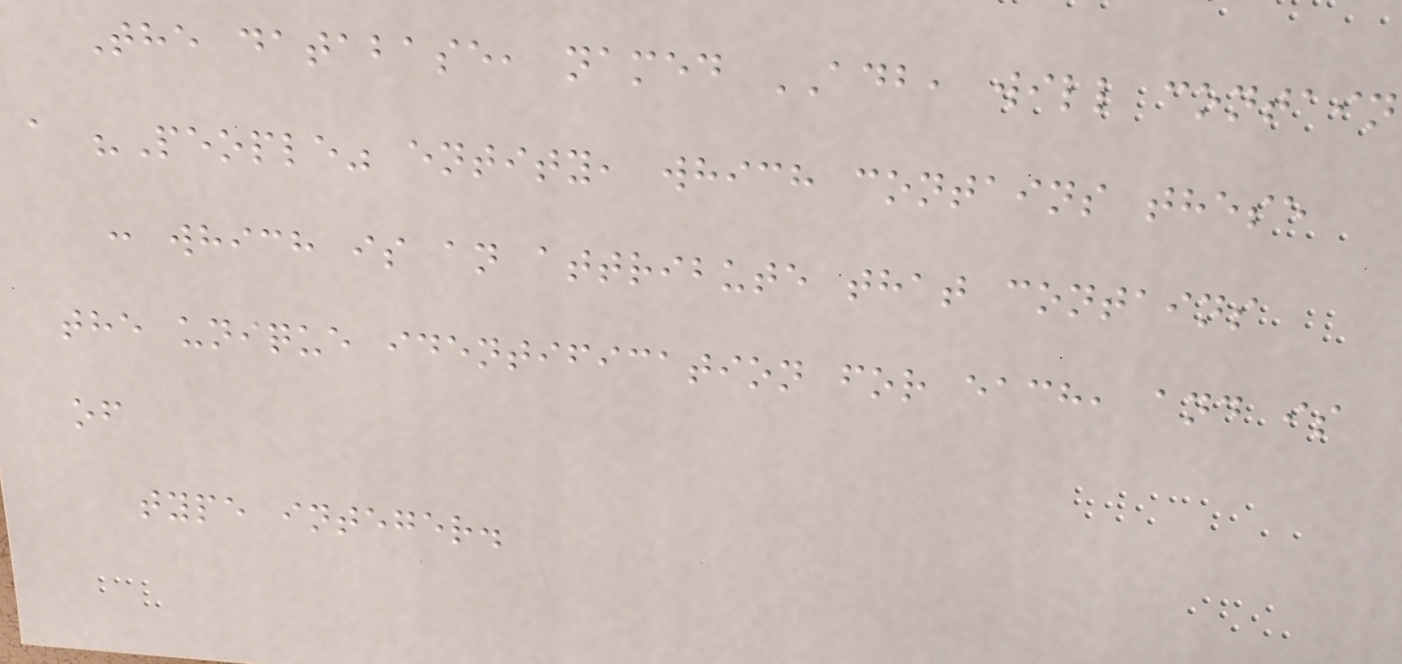The database, named ADB, will contain
a "People" entity, which contains these
: which is an attribute that contains
the unique identification for each, and is
of
type integer.
